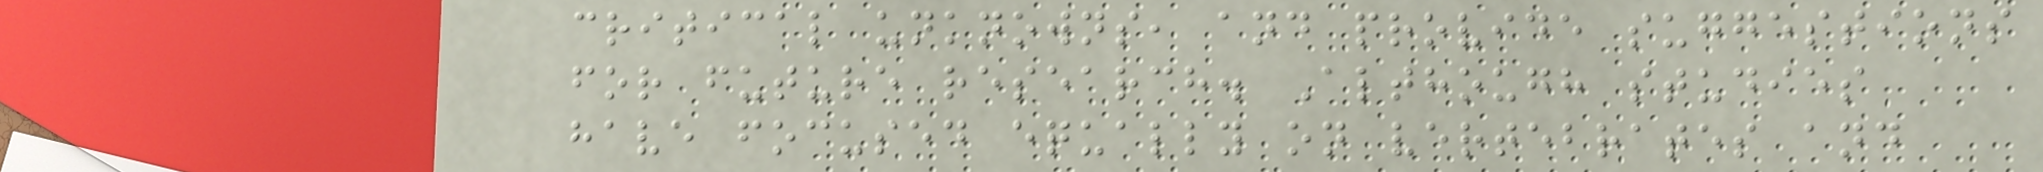critical unknowns, and provide suggestions
for future research. Although studies
have focused equally on vertebrates and
